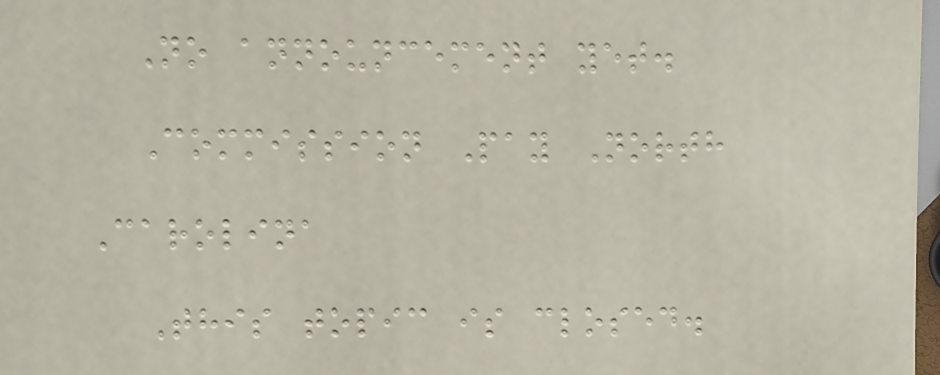No announcement yet.
Commission Pay North
Carolina
This topic is closed.
